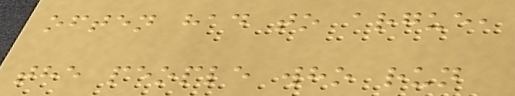often had to argue,
the people who run
